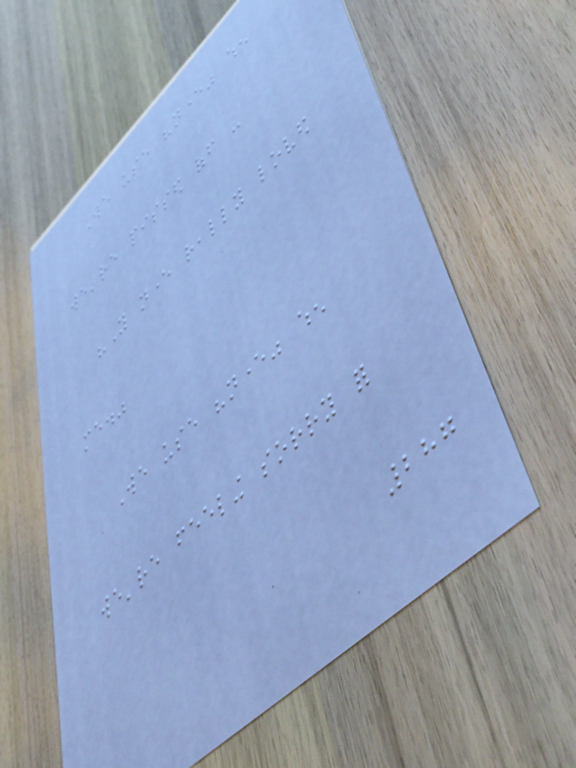We use "never" when
we're pissed off -
"You never really loved
me."
We use "never" when
we're feeling sorry for
287
